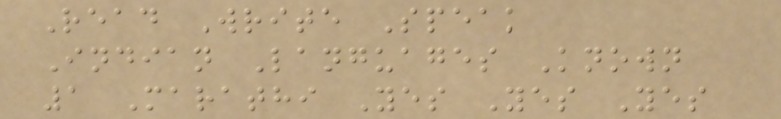Read Write Speak
Indian Languages Known
1 Marathi Yes Yes Yes
